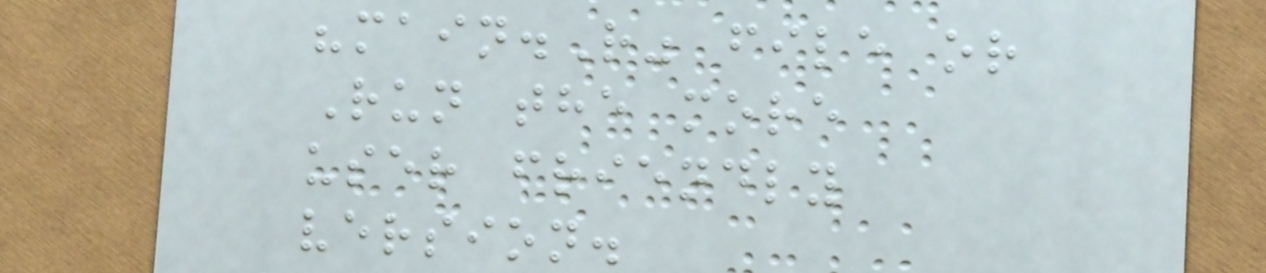"main.R" file or
Run the more
user friendly
version.
